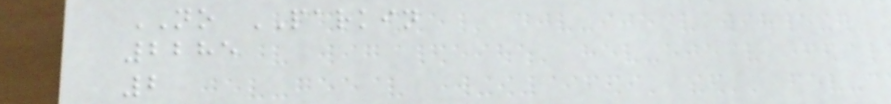NO PARKIN
2285
2
